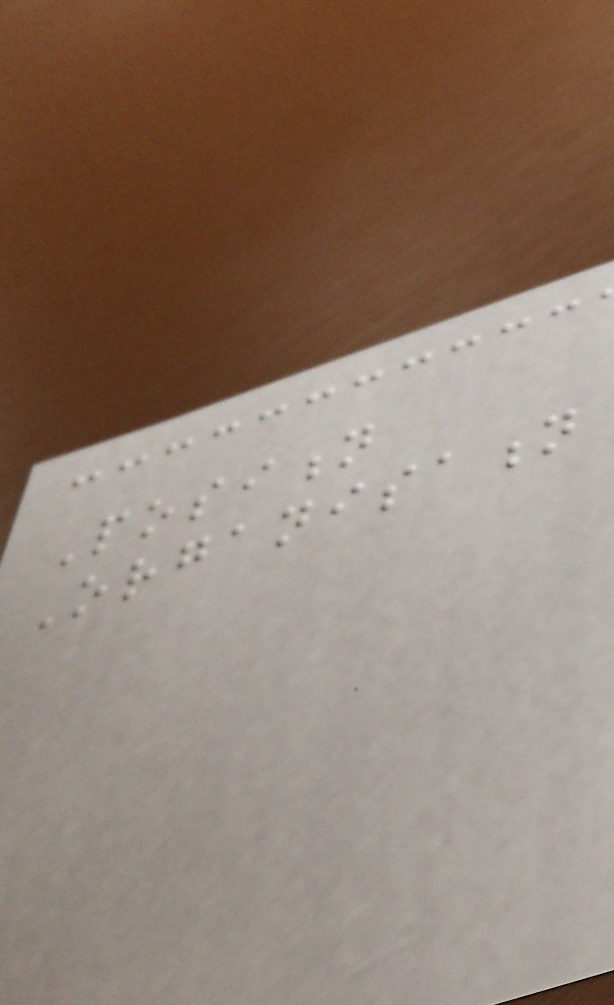Position
Organisation
